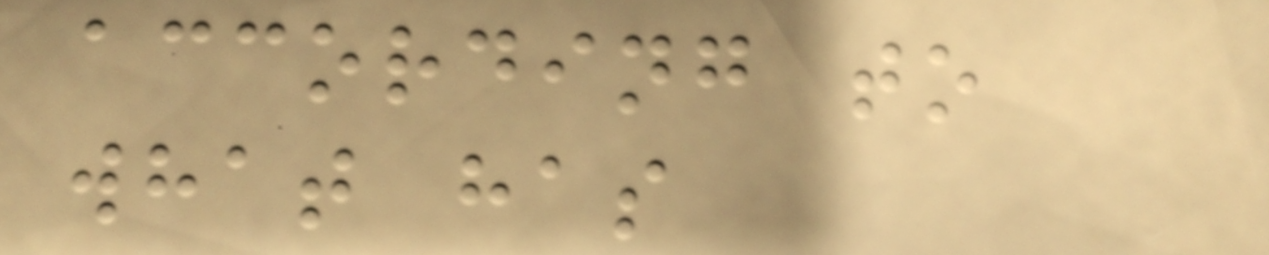according to
what has
